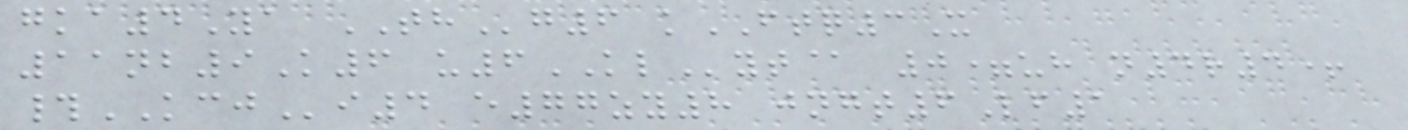gka4Ya THg6 kFTQ3X
11nb9K6 u6KLyt@ 0=uh n4r4+
#KCJi4 e77zy8 jngt6Lf1
